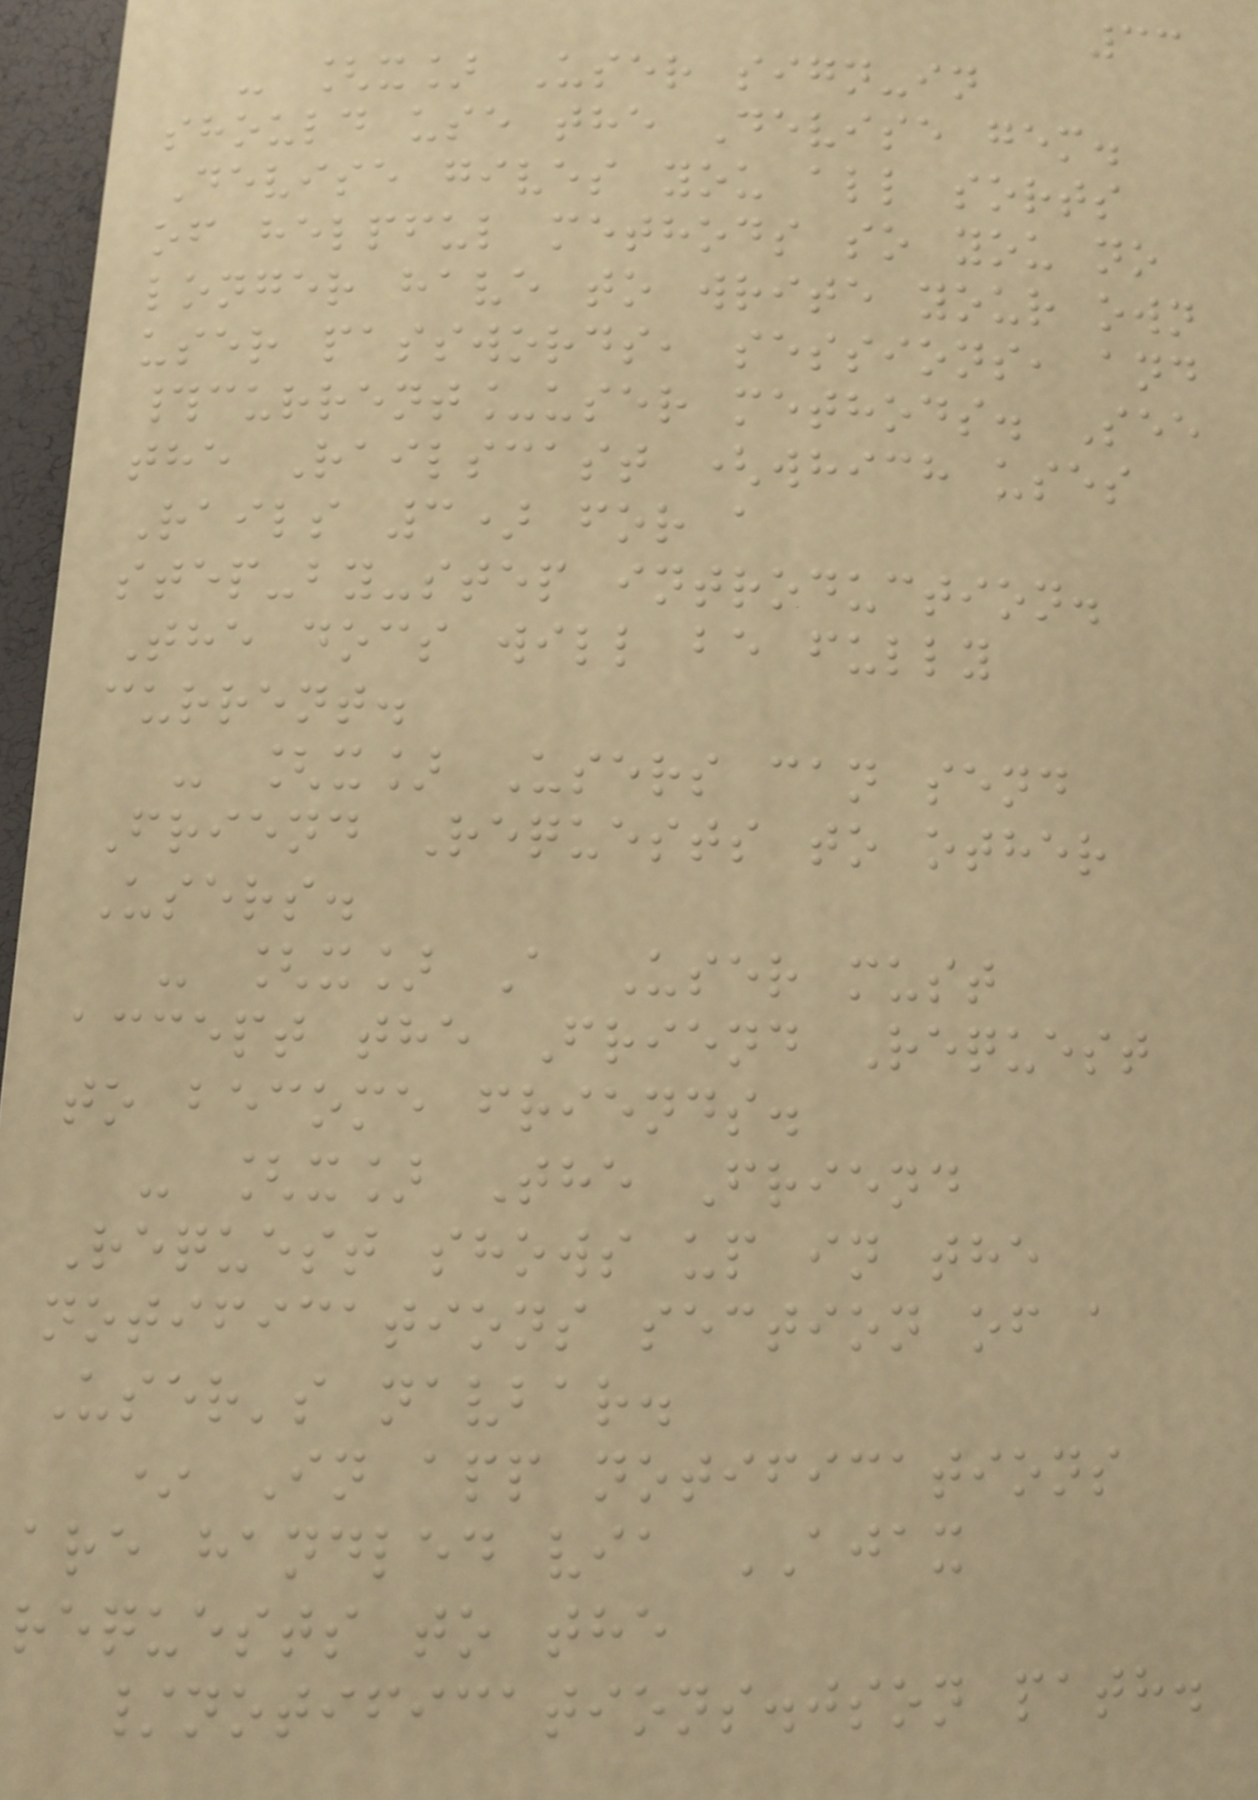33
- [x] User sign-in
should use the Devise gem.
Devise gives you all sorts
of helpful methods so you no
longer have to write your own
user passwords, sessions, and
#current_user methods. See
the Railscast (which uses
Rails 3) for a
step-by-step introduction.
The docs will be fully
current.
- [x] Users can send
Friend Requests to other
Users.
- [x] A User must
accept the Friend Request
to become friends.
- [x] The Friend
Request shows up in the
notifications section of a
User's navbar.
* In app notifications
are handled via AJAX
requests to the
/notifications.json path.
